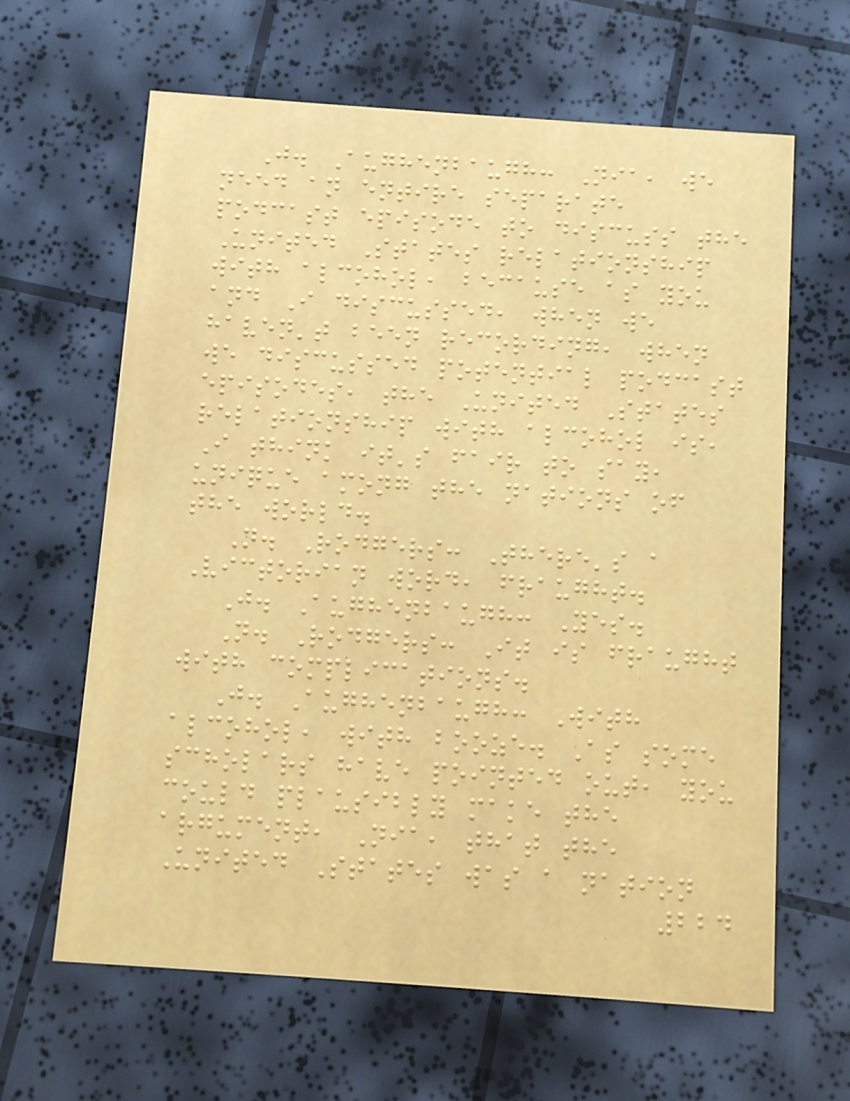J. Aughenbaugh: Nia, we
need an entire separate
podcast episode to discuss the
United States relationship
with alcohol, because as you
and I discussed, when we
haven't been recording, when
we discussed potential podcast
episodes, the United States
relationship with alcohol is,
I think it's fair to say,
unique among the nations of
the world.
N. Rodgers: There's a
Victorian word, fraught.
J. Aughenbaugh: Yes.
N. Rodgers: It is fraught
with complications.
J. Aughenbaugh: With
alcohol, with booze. As some
scholars have pointed out, you
could plausibly make the
argument, Nia, that the
United States was a nation
224
